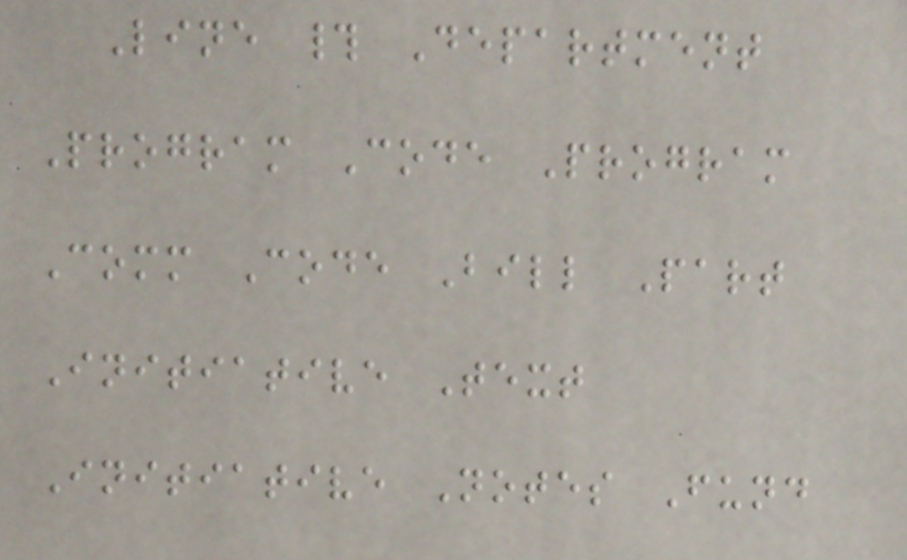Line # Department
Program Code Program
Comm Code Bill Part
Initiative Text
Initiative Notes Fund
